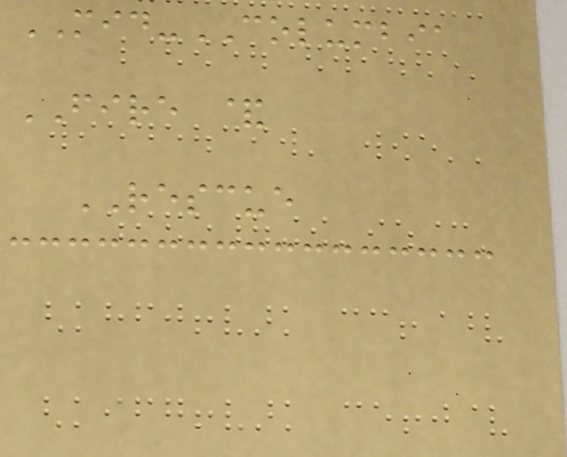MID-COLUMBIA
FIRE &
RESCUE
